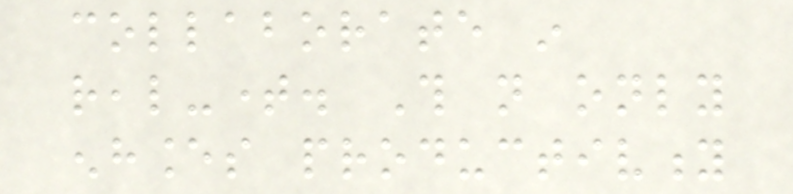collaborate in
real-time. This not only
enhances productivity
